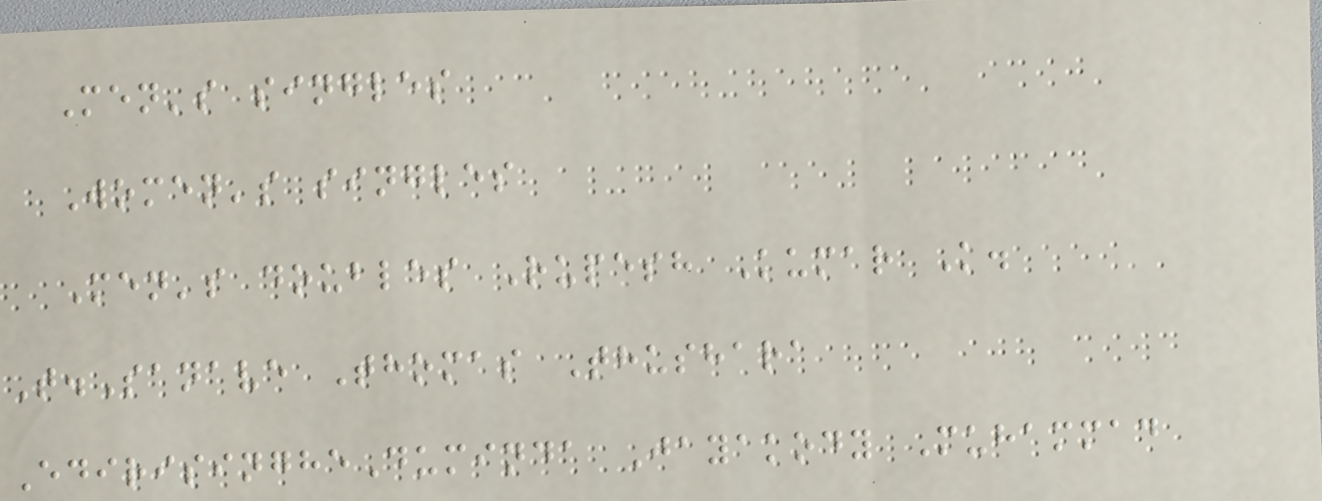Men's singles
Women's singles
Men's doubles Rupesh Kumar K.
T.Sanave Thomas Thushara
EdirisingheDuminda Jayakody Muhammad
